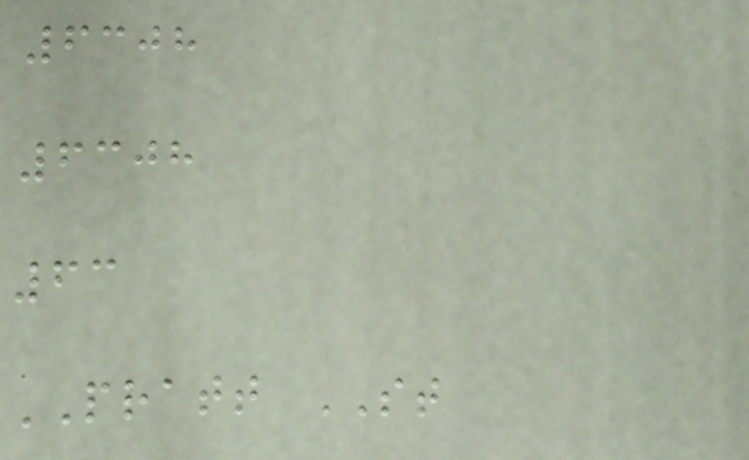6308
6308
63
PRATT ST
